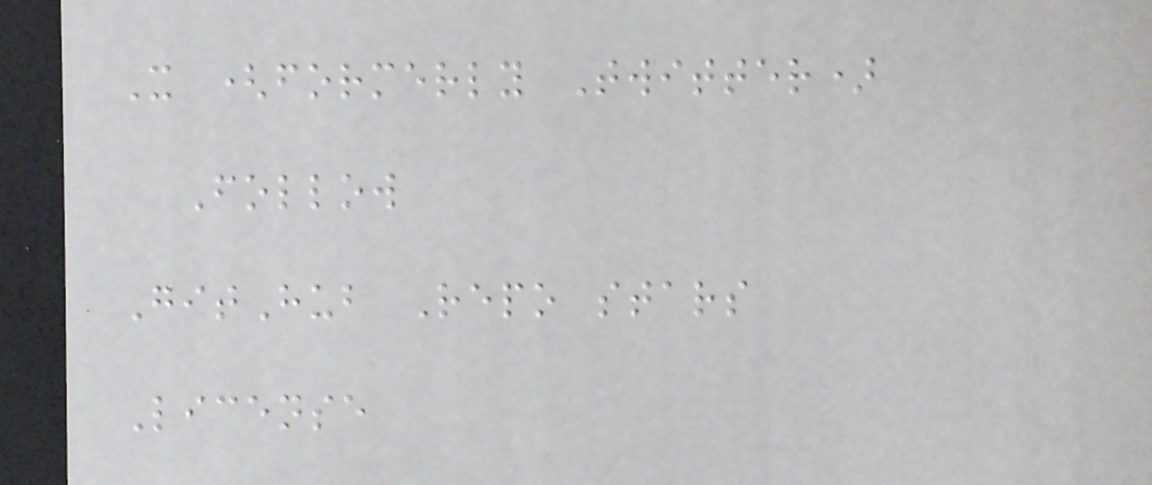X (formerly Twitter)
Follow
GitHub Repo stars
License
